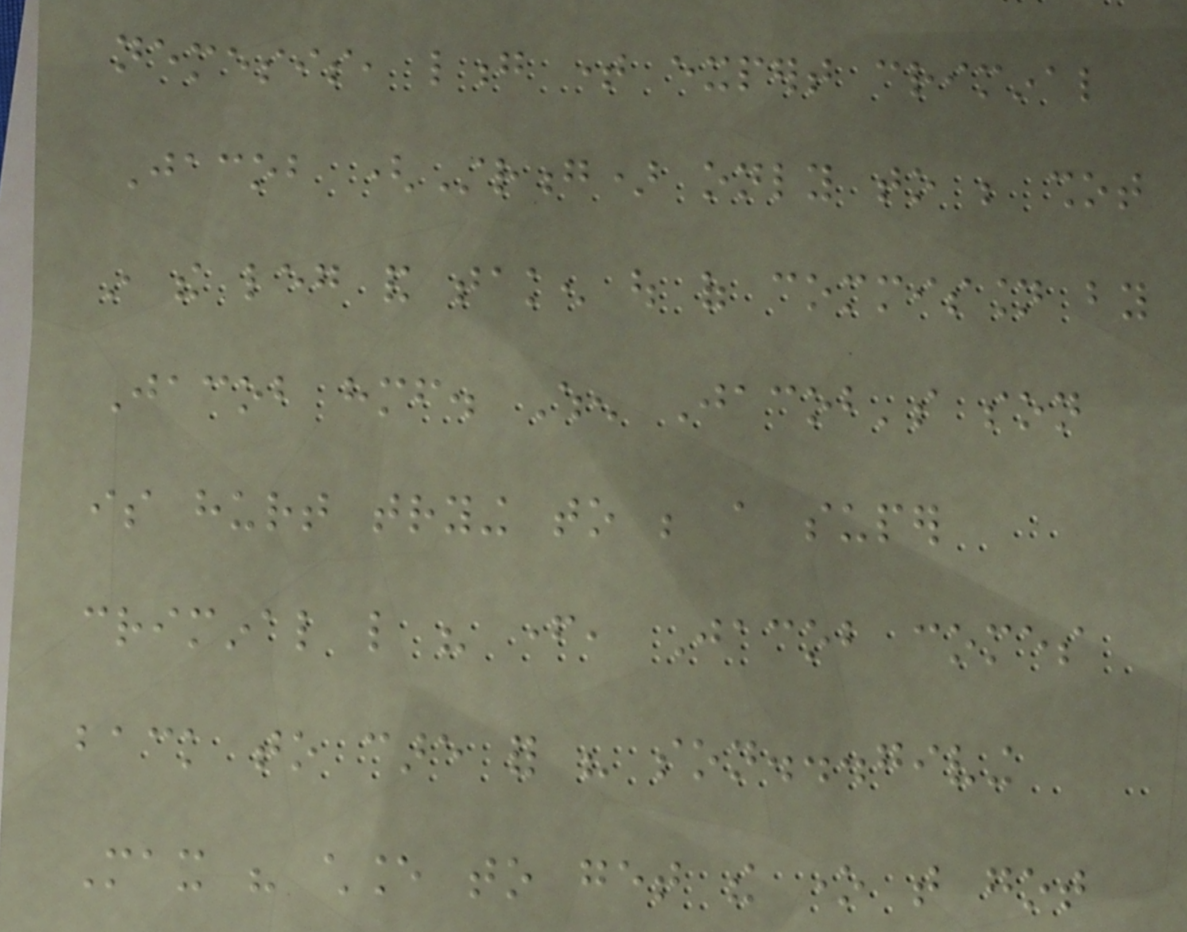nemesis, long time expert criminal
Jacob (Strong) only to be shot
in the leg and taken out of commission by
Jacob himself. When Jacob's son
is hurt trying to be a super
criminal like his father, Jacob comes
back to care for his son...giving
Max his chance to get the one that got
